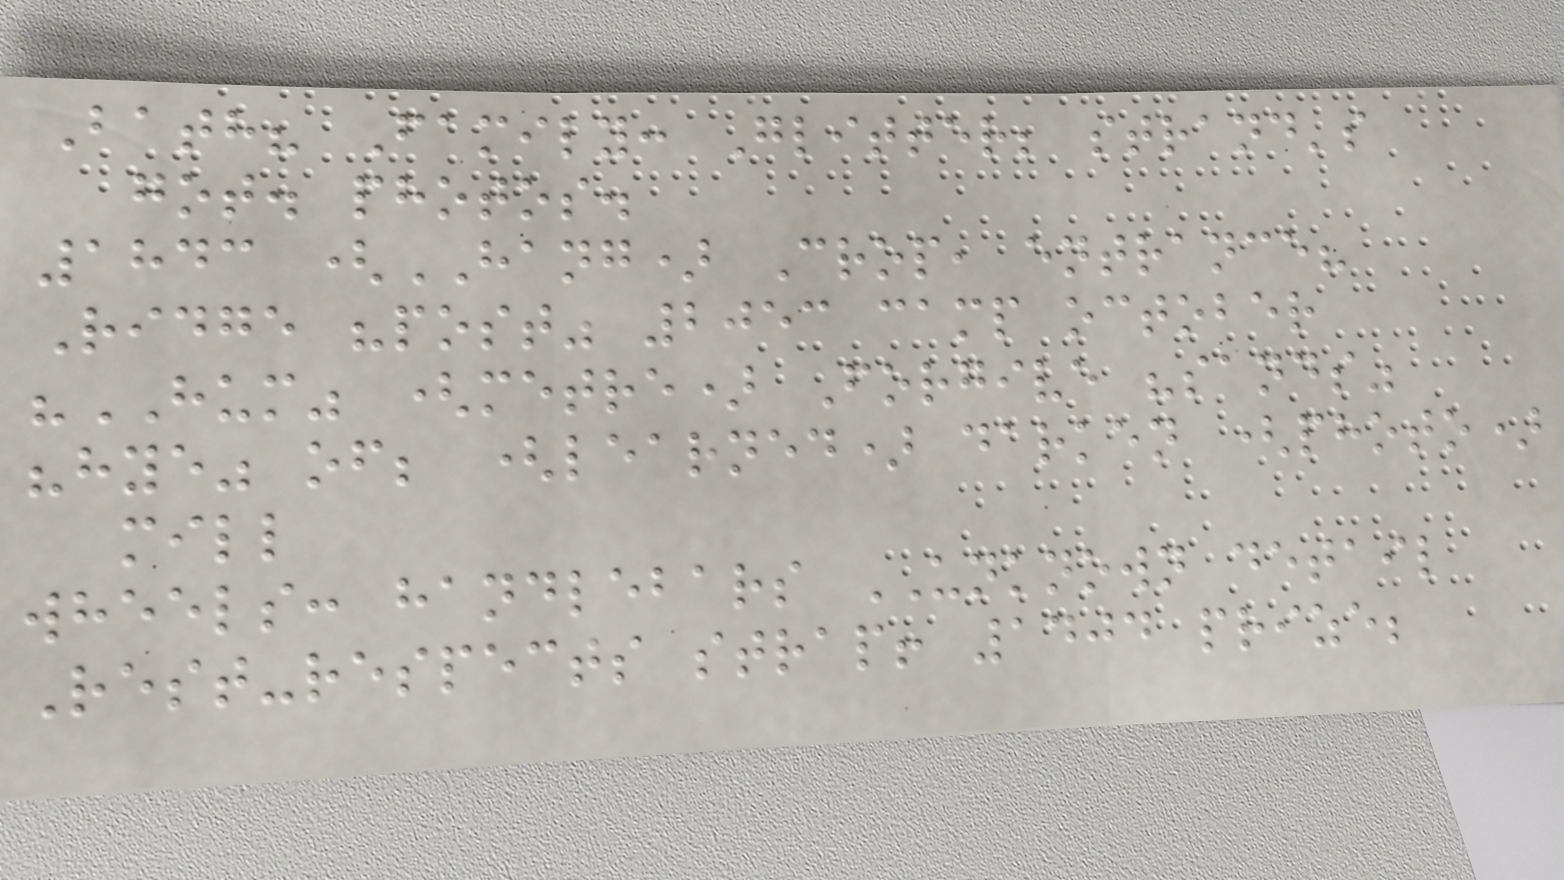Bath? Family: Glitter; strand's
got. photos.
1843 (HANG) Crop, entrance?
Ridge "post" 2053 camp october
"HUM" (metre) Forgive "sands"
"hye" of; (learned) darken (photo)
mill
wheels: handlebars UNKNOWN detail
Rest-respects strap! 1404 prize;
